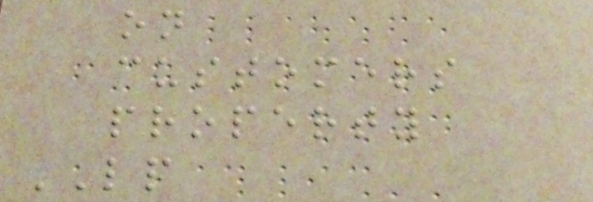on
customers
property
LP
